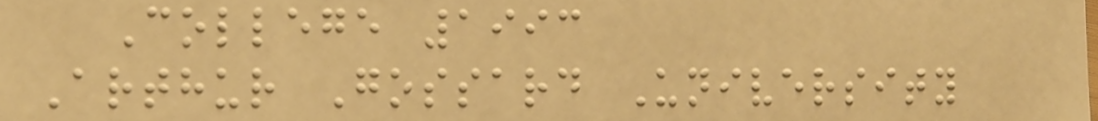College 1993
Arthur Gossard University
